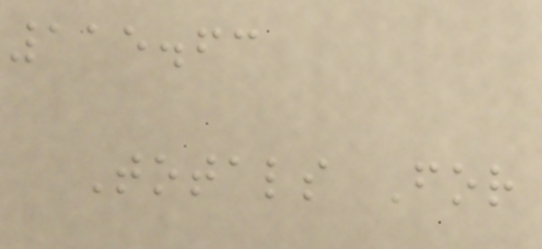115.63
Totals For
